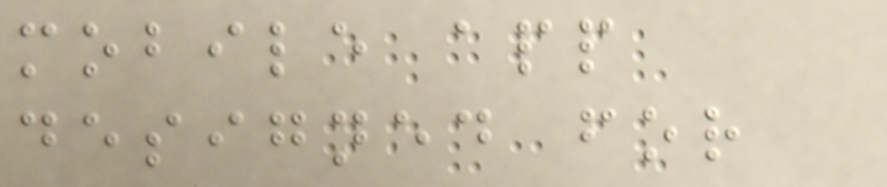mobile app
designed for
